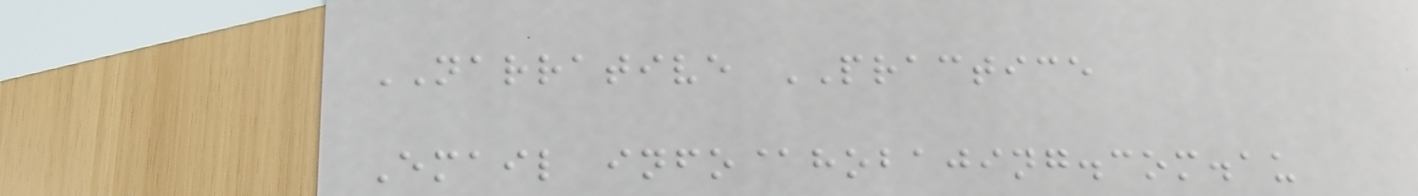NARRATIVE PRACTICE
Email info@hobajing.com.au
